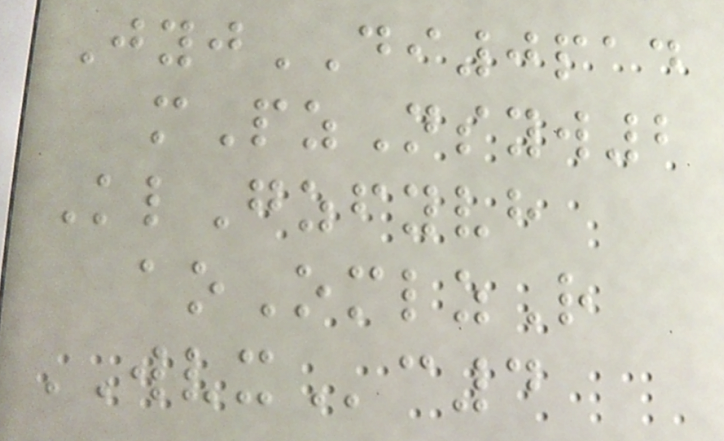JyjDI0pad
mPzNsyw2
KlGzfyvh
aoOmlzR
WVXc4
